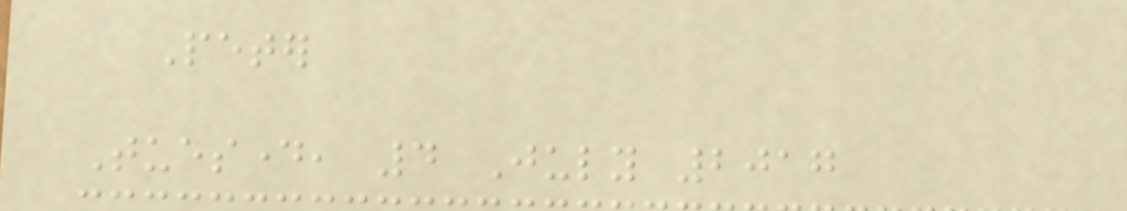Peter
Tuesday, 4 July 2017
